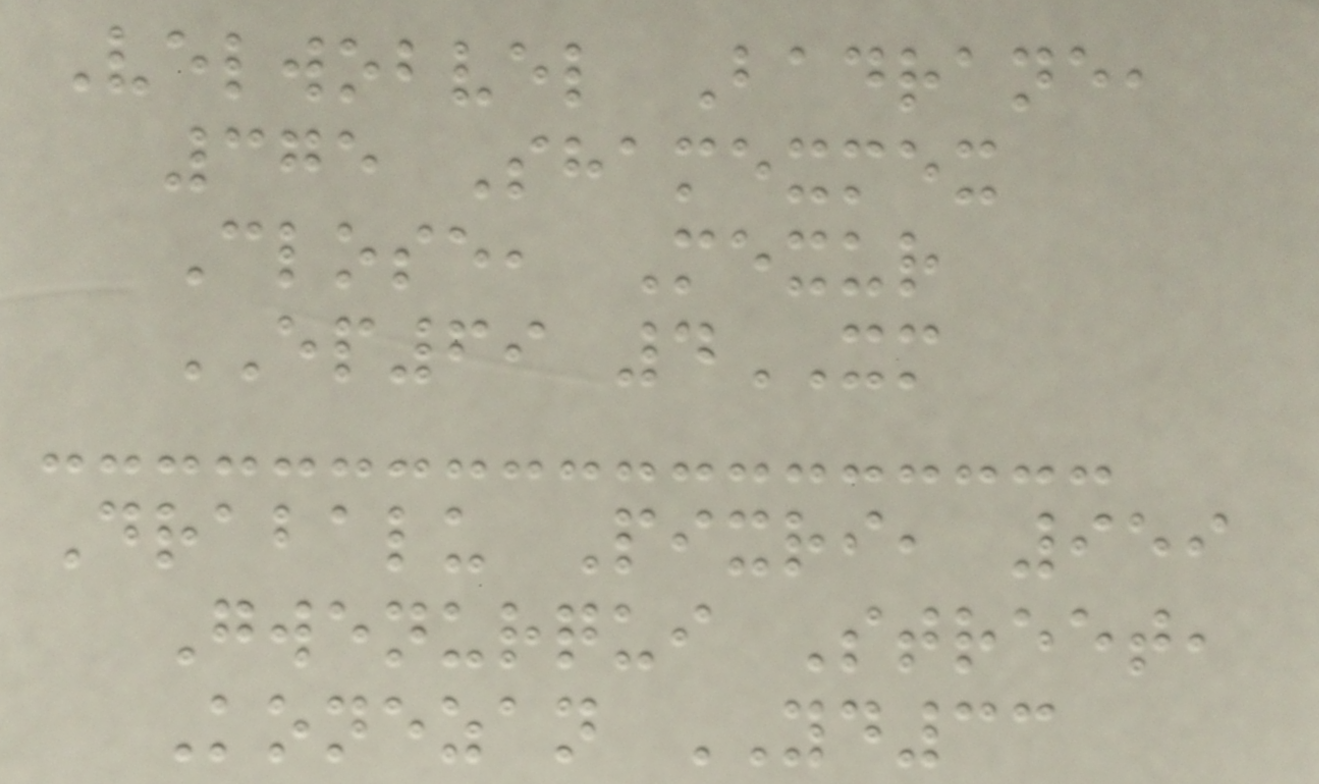Velwobvel Badrane,
375 Shamexmex
Close, Mexur
EP69 4XM
Drabalu Pixri, 959
Gwenurqui Street,
Konezan YD33
